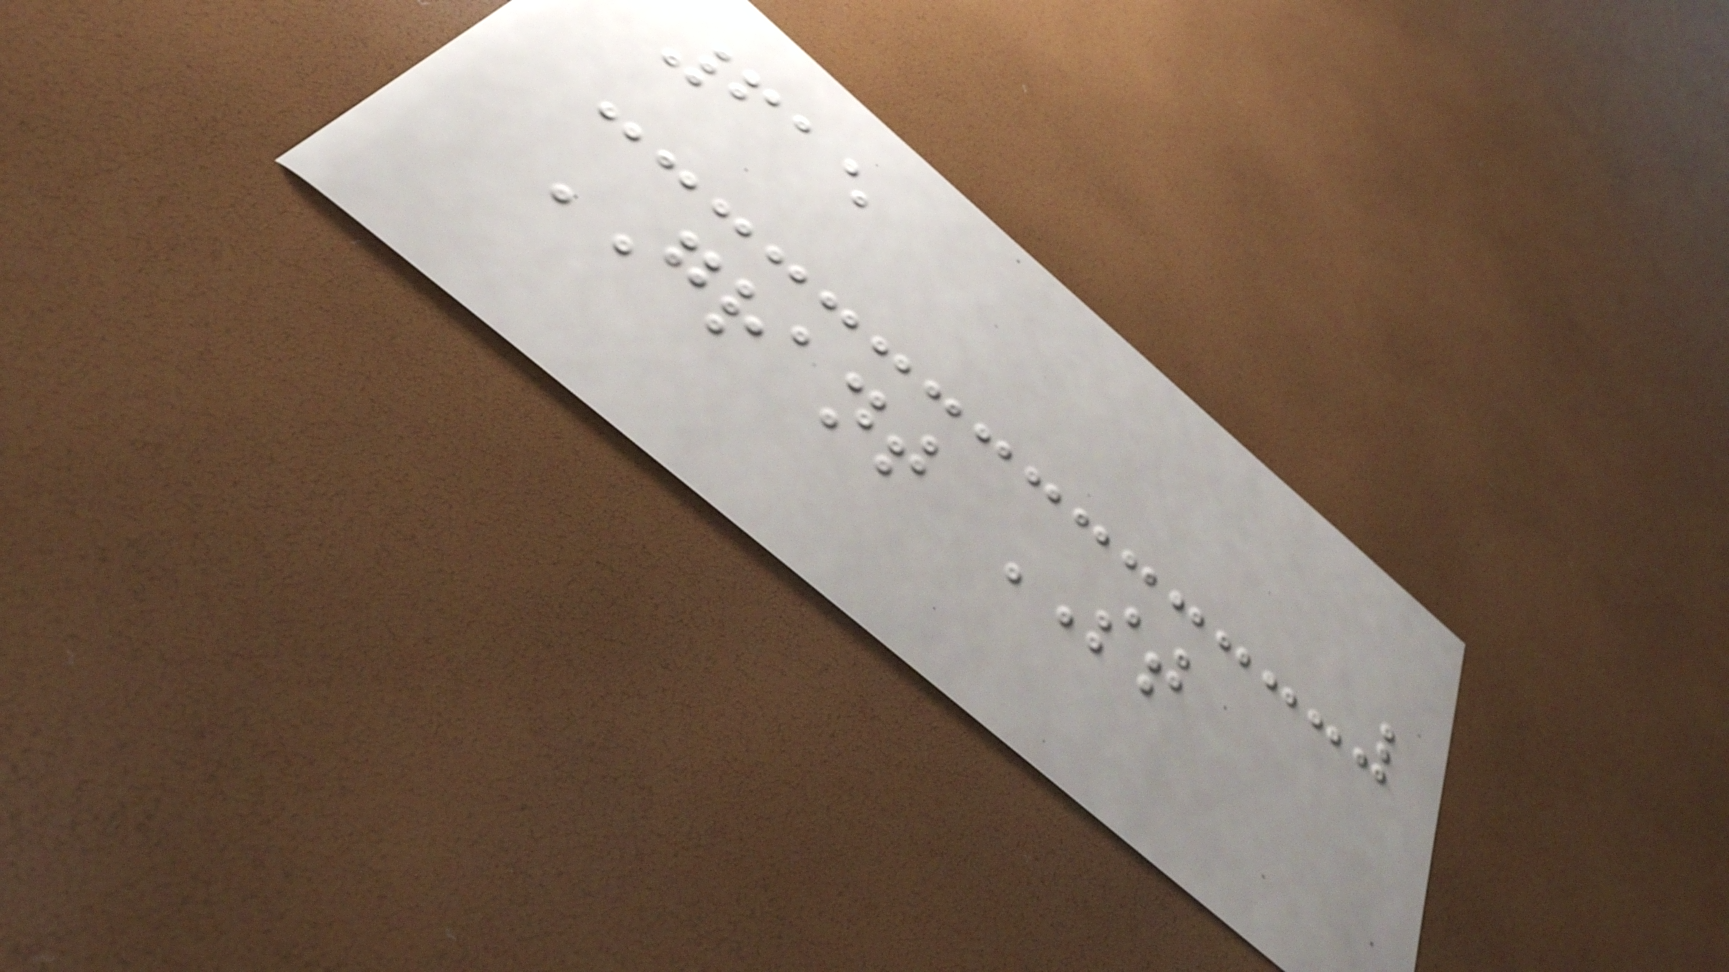615
GRANT ST
